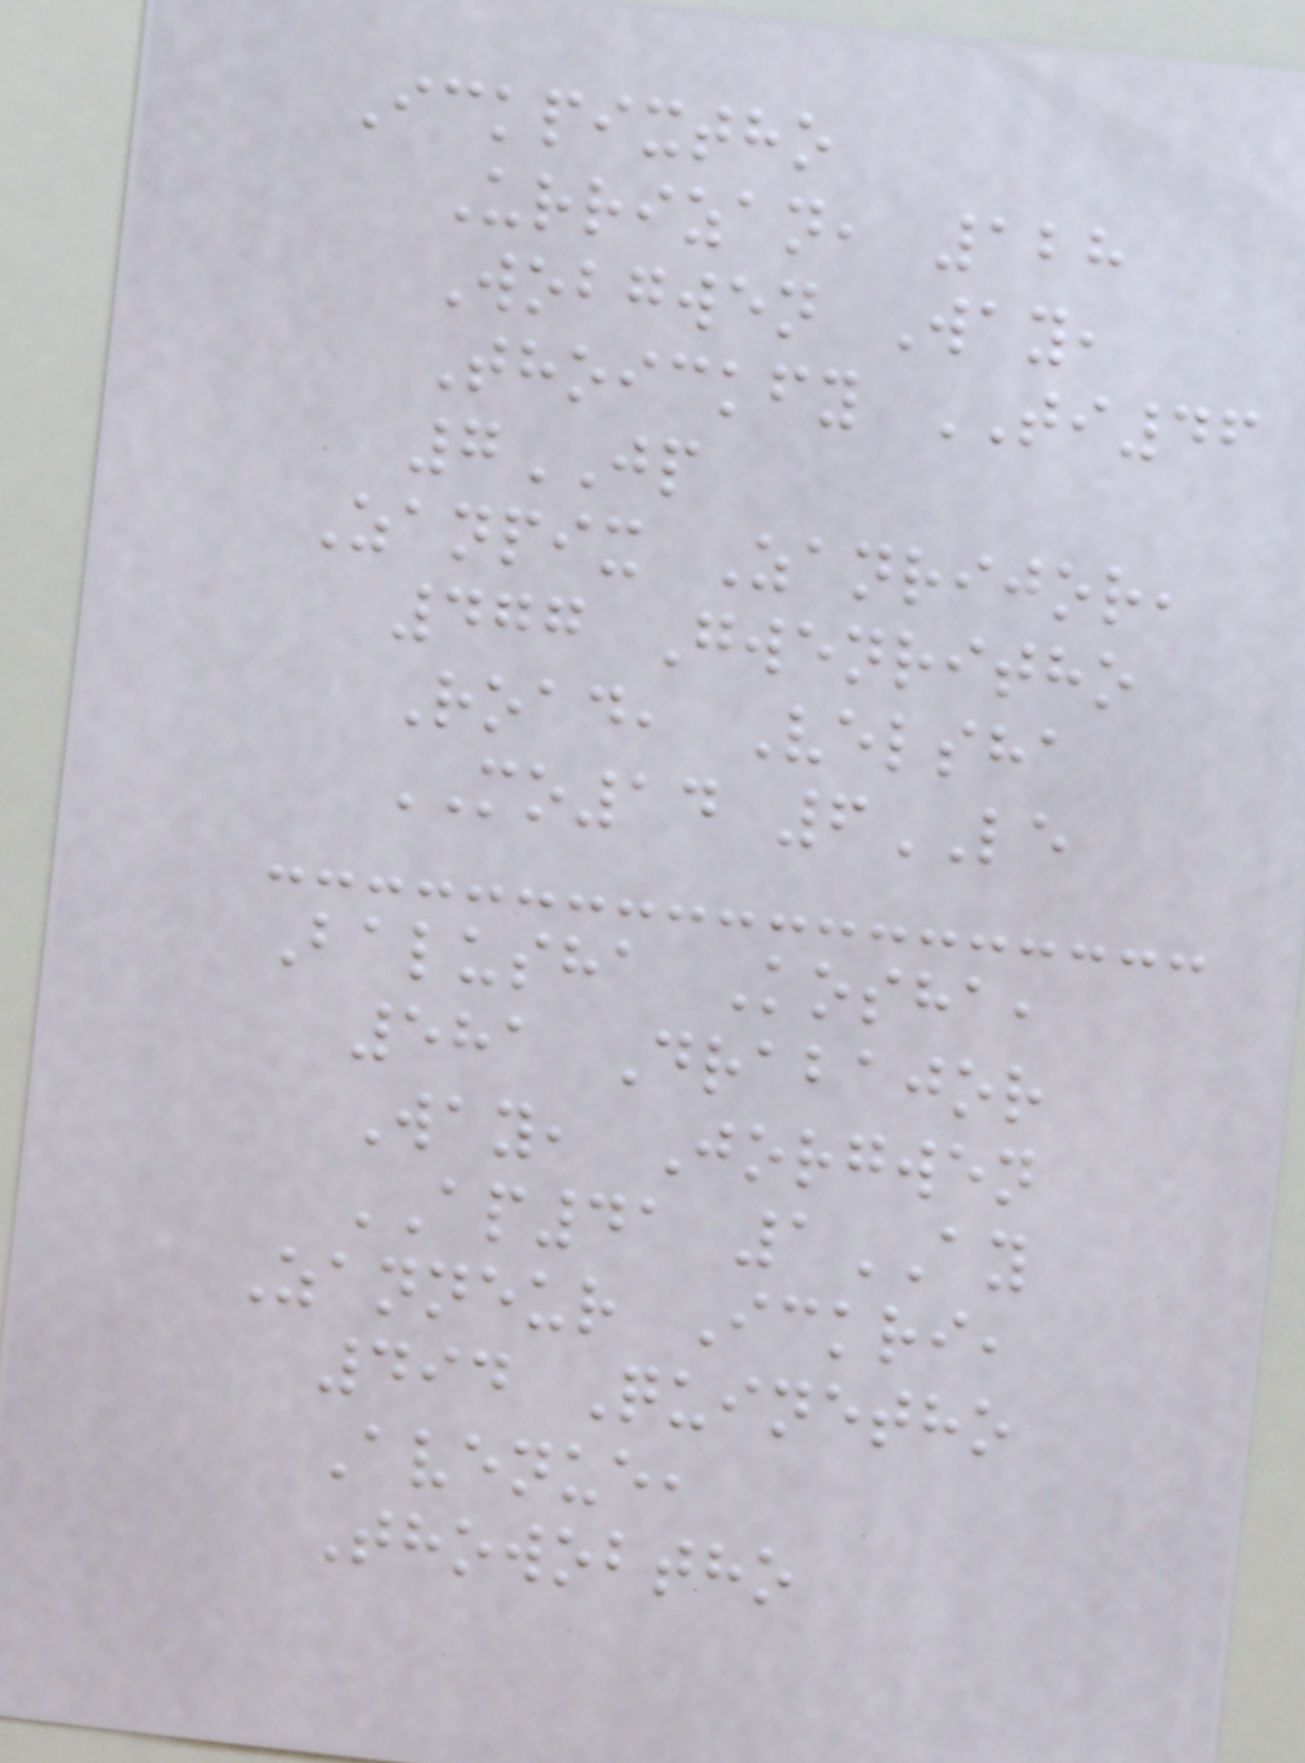Ickpixtho
Urrizan, 128
Wobgwen Way,
Thoickfy TI46
7JP
Zanpix Zanrijor,
477 Gwenritho
Road, Velsha
MO14 6LE
Balusha Kosha,
581 Drabajor
Way, Jorgwen
AP41 1AY
Zanneur Ickri,
494 Quinetho
Avenue,
Thowobtho
